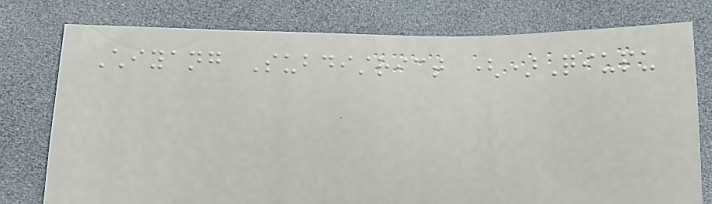Chiyang Subdistrict ()Qiupu
